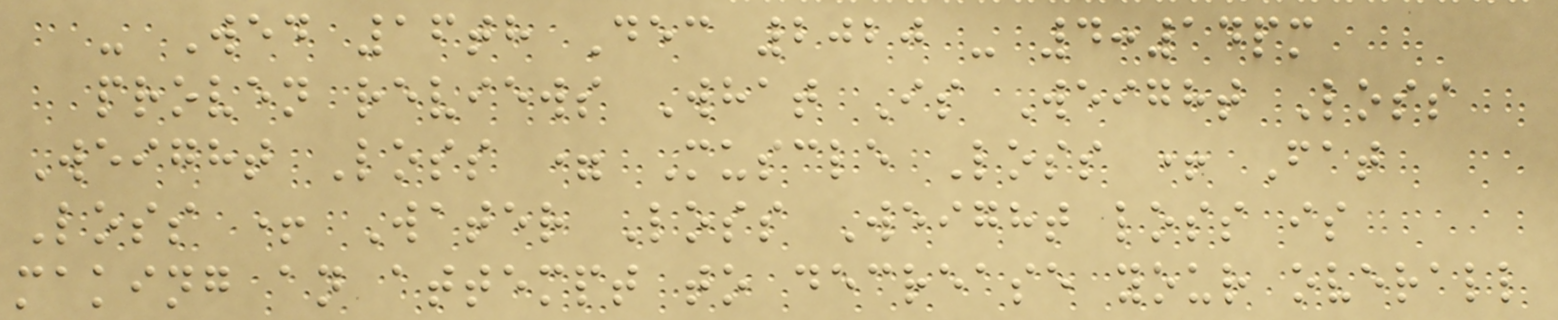- Wed 16th Dec 2020 - 4:14pm
proven reviews What Is Weight Loss
Weight Loss = Muscle Loss + Fat
Loss + Water Loss Weight loss is
making an attempt to decrease your overall
